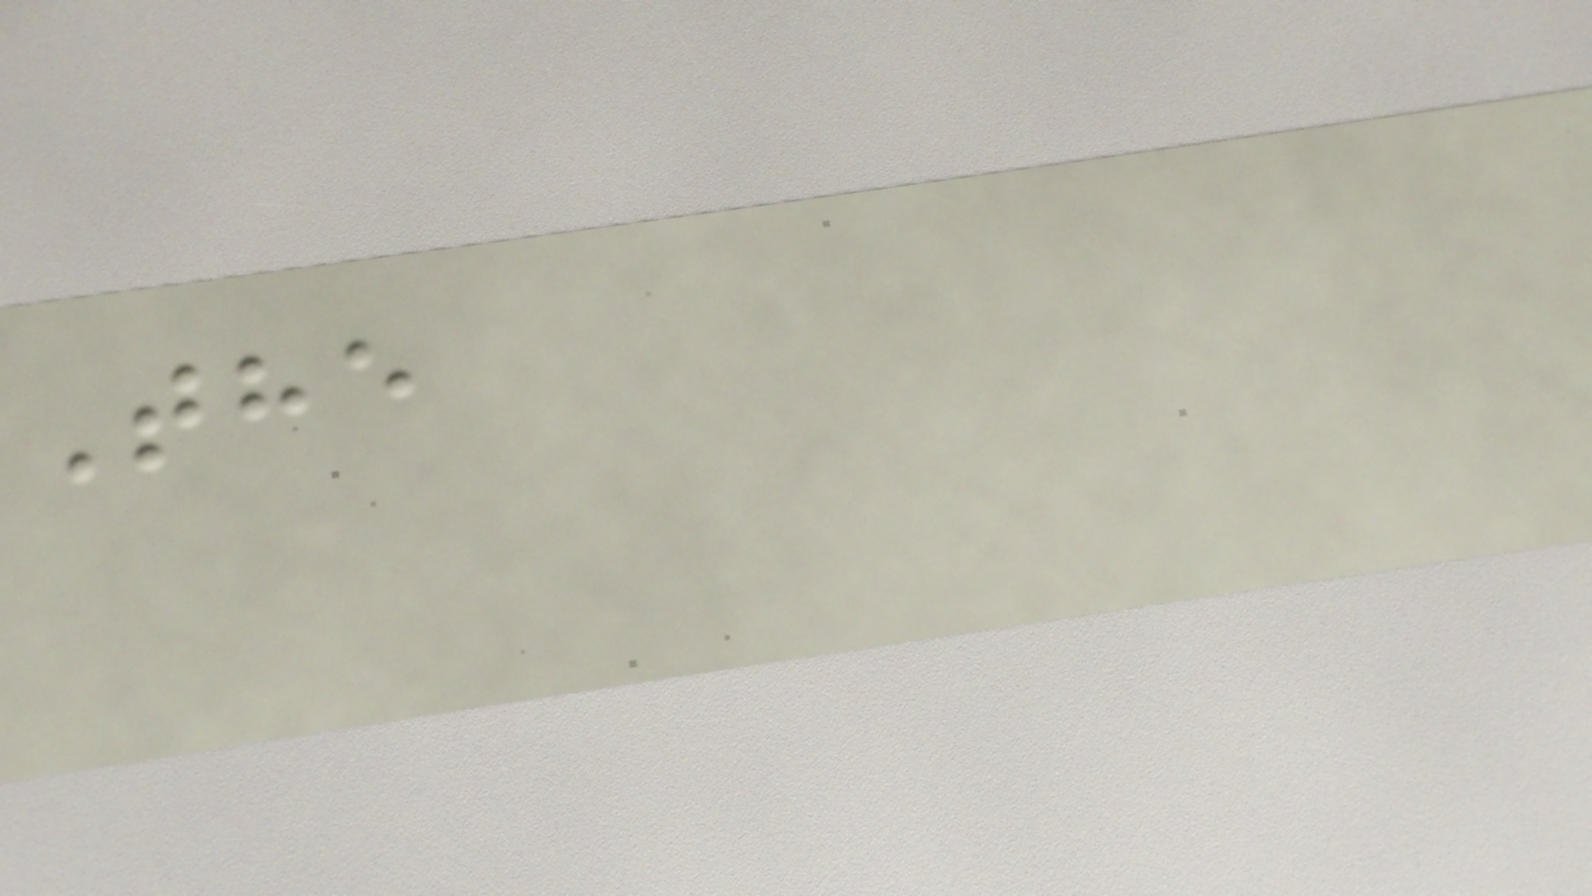The
